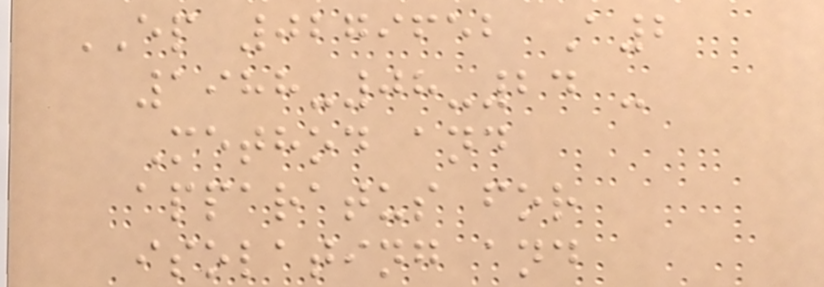EP 0279652 A2
1988-08-24 -
Method and
apparatus for
isolating and
